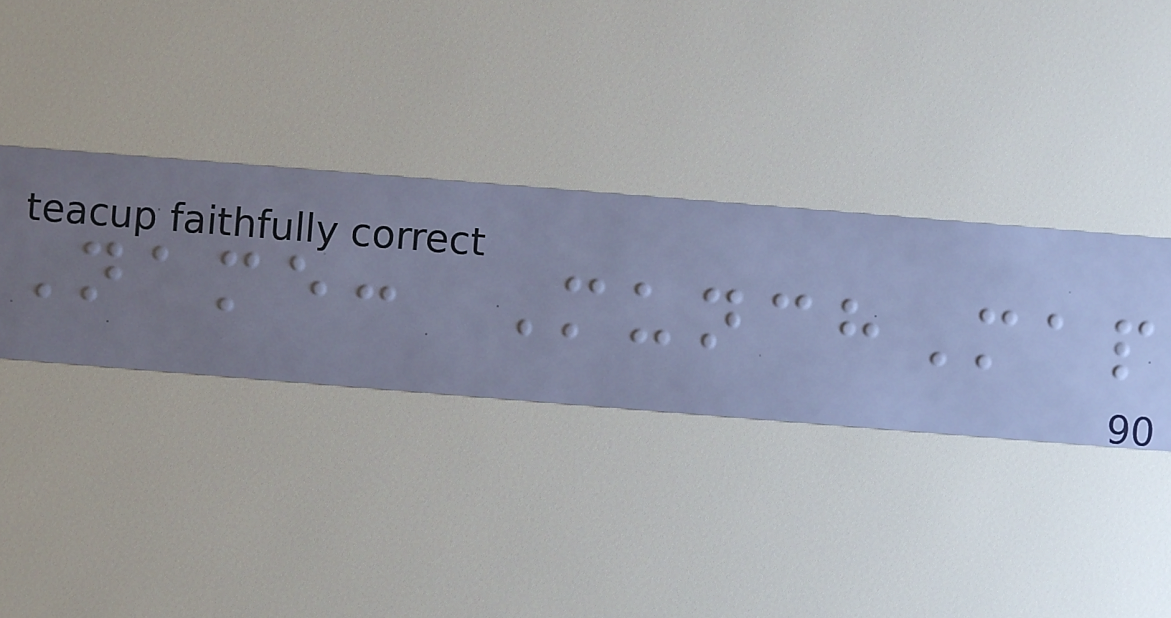Name: MunchMap
